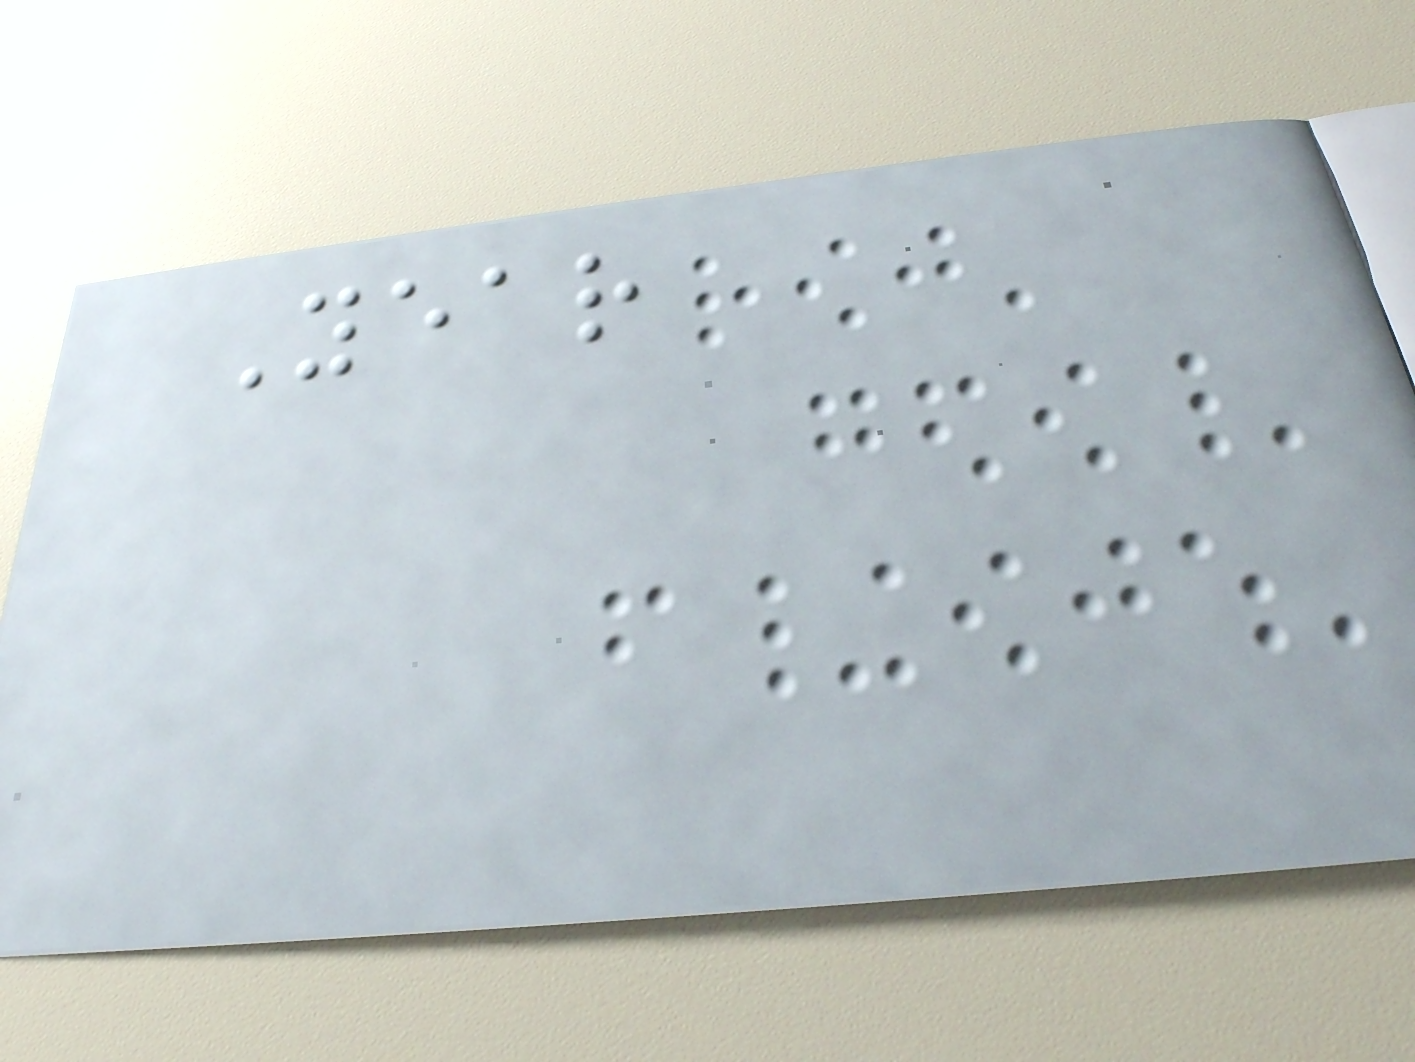Year
